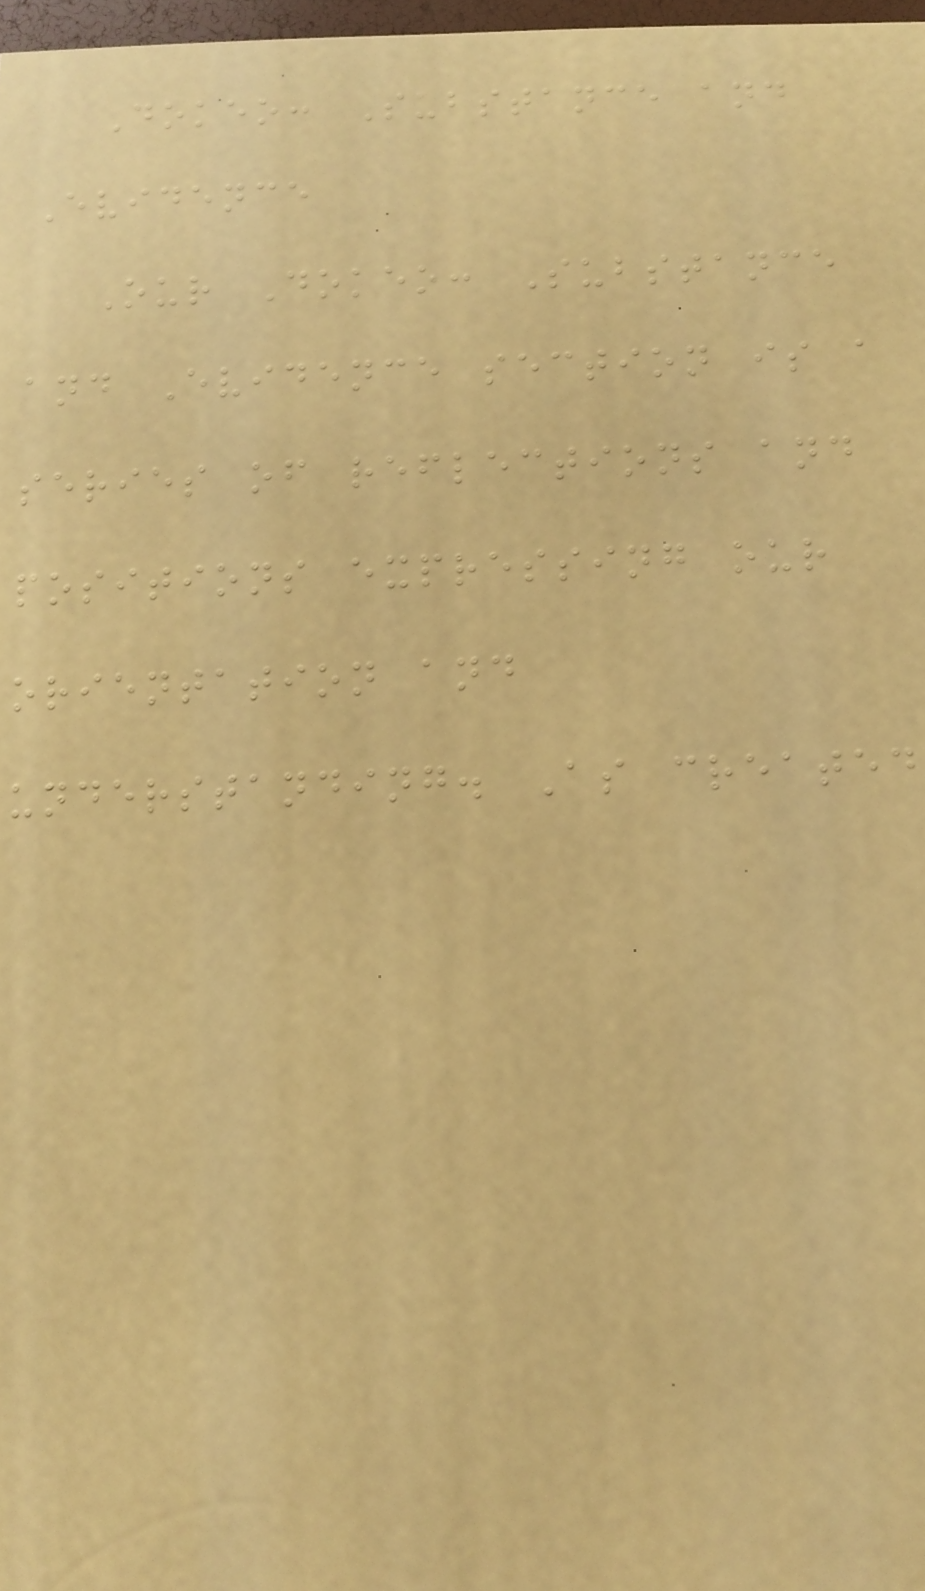Dokeo: Substance and
Evidence
Our Dokeo: Substance
and Evidence section is a
series of reflections and
positions expressing our
orientation and
understanding. As created
